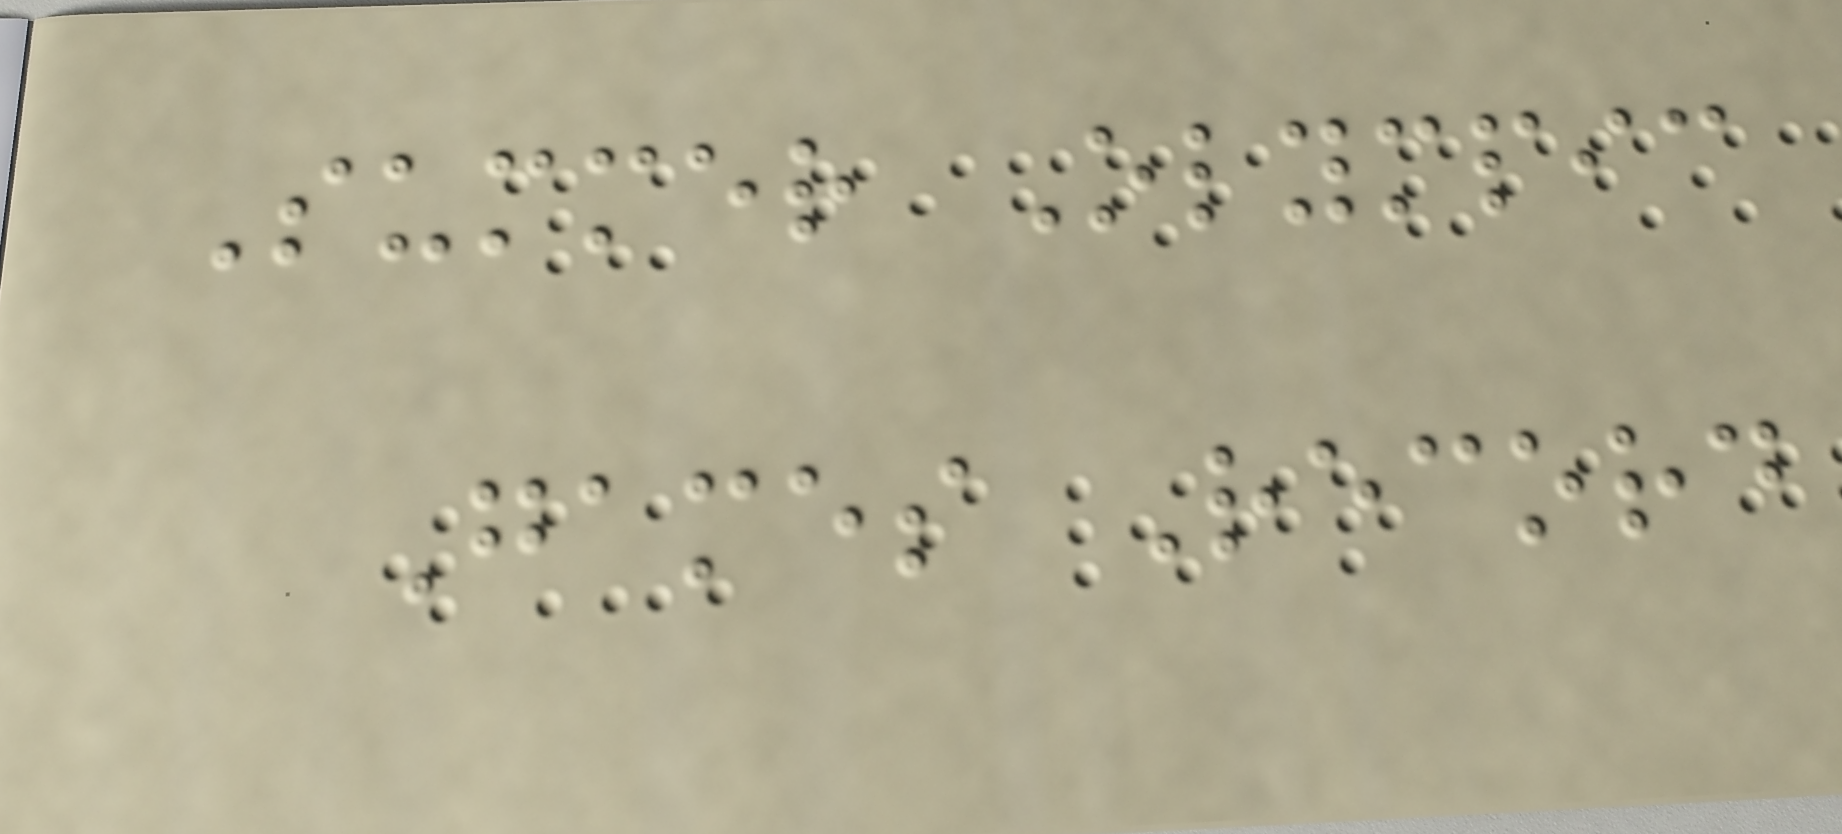Summer Olympic
Games Record
